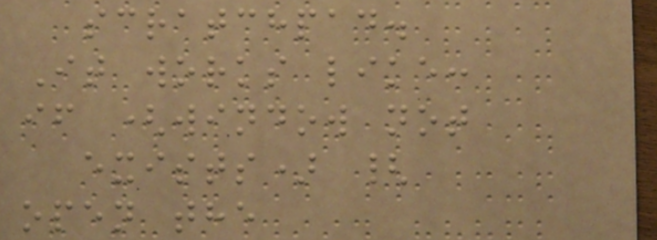scratchpad.
It works like:
if (window not
exists) {
open the
